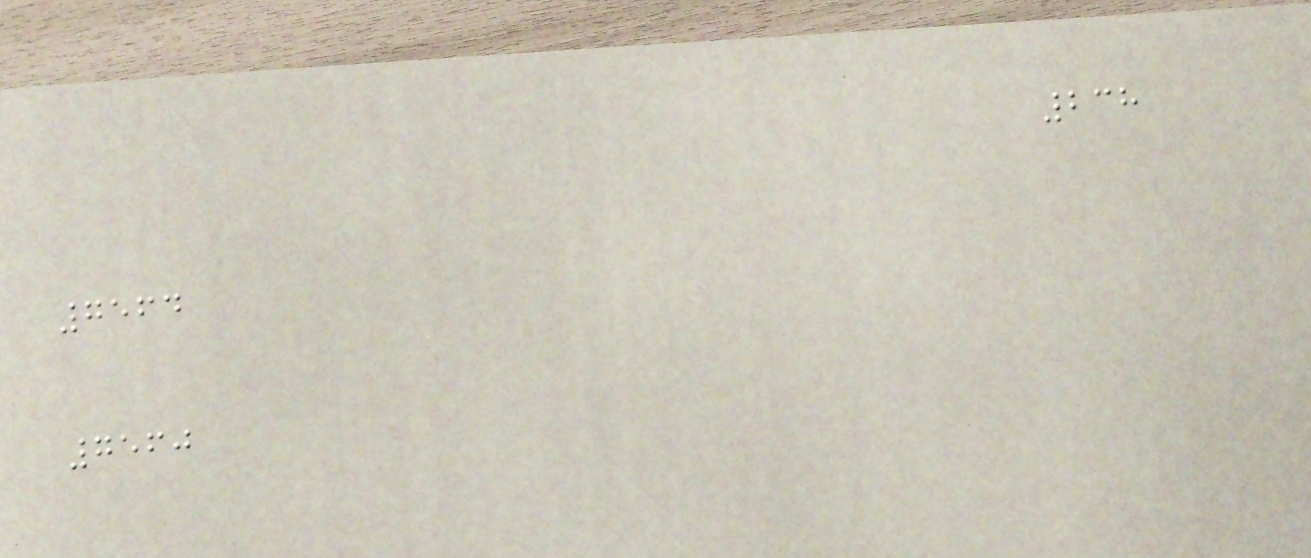238
7564
7560
